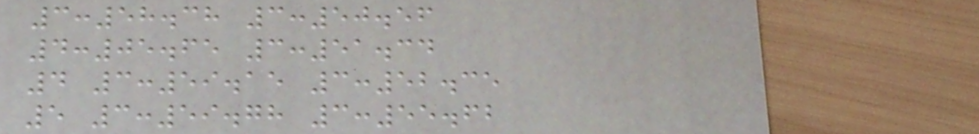3:58.38 3:50.56
4:05.65 3:51.34
4 3:59.15 3:52.35
5 3:59.78 3:55.62
